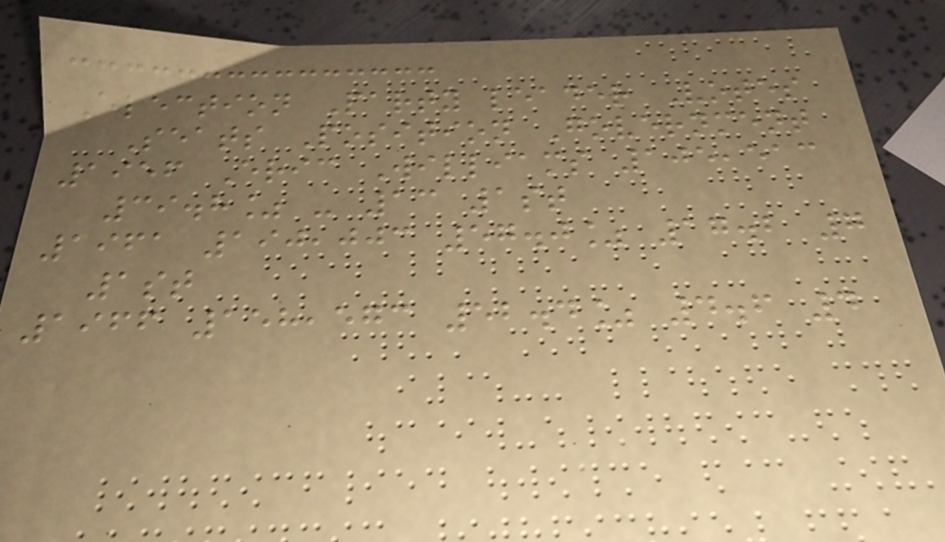Election Party leader Votes
Seats Position Government
1956 Eric Williams 105,513
39.8% - 13 1st
1961 190,003 57.0% 17.2 7
1st
1966 158,573 52.4% 4.6 4
